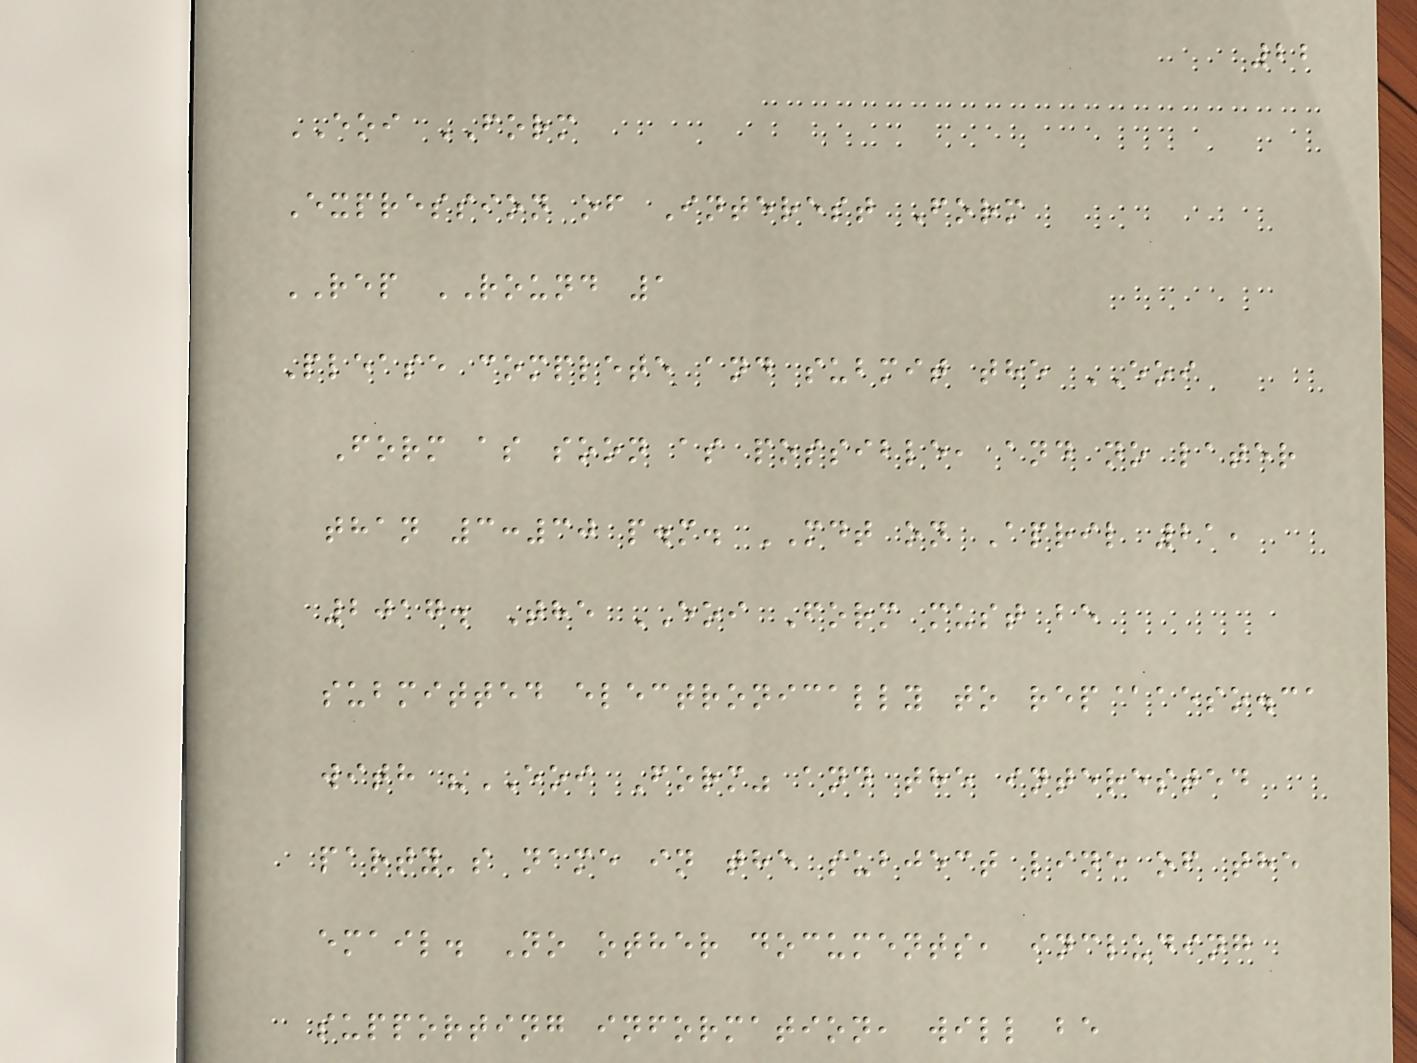22
EOI FORM
Expression of Interest Form
REP ROUND 1
Please complete and submit the EOI
Form as soon as possible, and no later
than 3:30 p.m. MDT on April 21,
2017. The EOI Form must be
submitted electronically to rep@aeso.ca
with "EOI Form" and the interested
party's name in the subject line of the
email. No other documents, including
supporting information, will be
